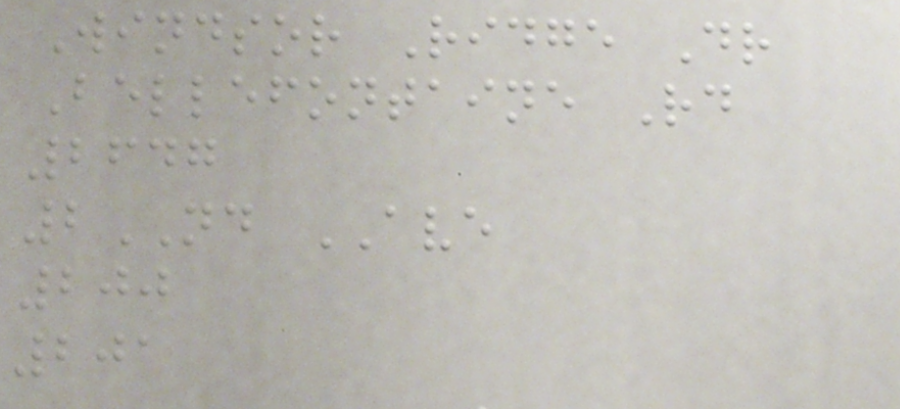Windsor Ridge Dr
Bellefontaine Rd
2647
2ND AVE
200
201
